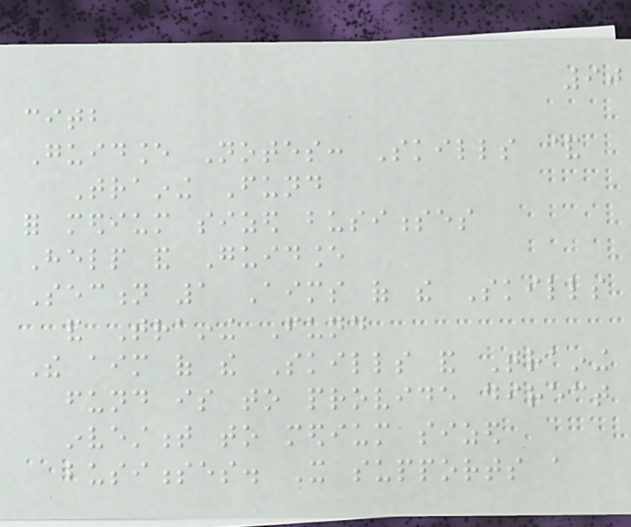90
citb
Guidance Notes: Skills &
Training Fund
for medium sized businesses
Help and Guidance
Section 1 Aims of the Skills
and Training Fund
The aim of the Skills and Training
fund is to provide direct
investment to medium sized
businesses. It supports a
